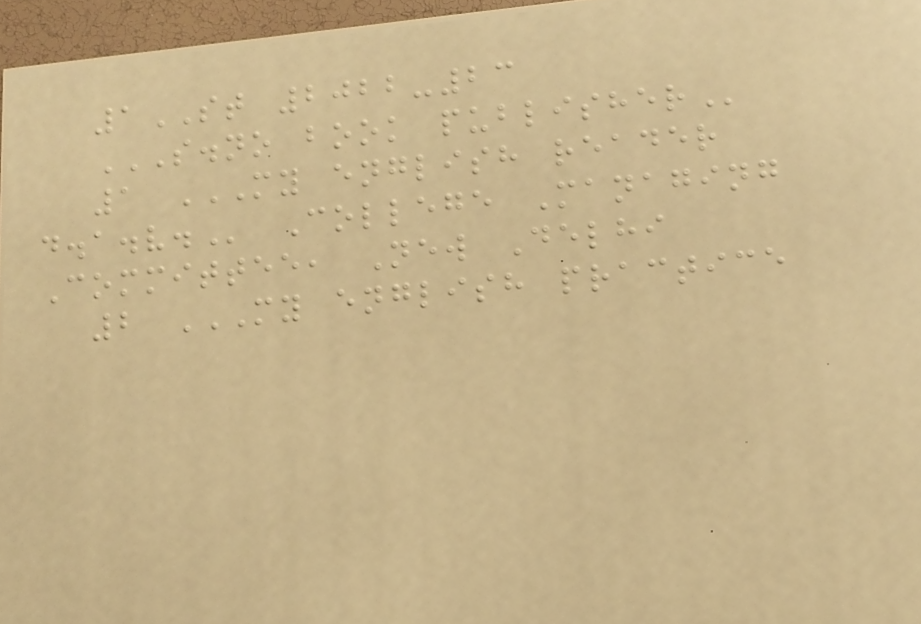1ST 2022-23
S.NO BOOK PUBLISHER
1 MY ENGLISH READER
D.A.V. College Managing
Committee, New Delhi
2 MY ENGLISH PRACTICE
